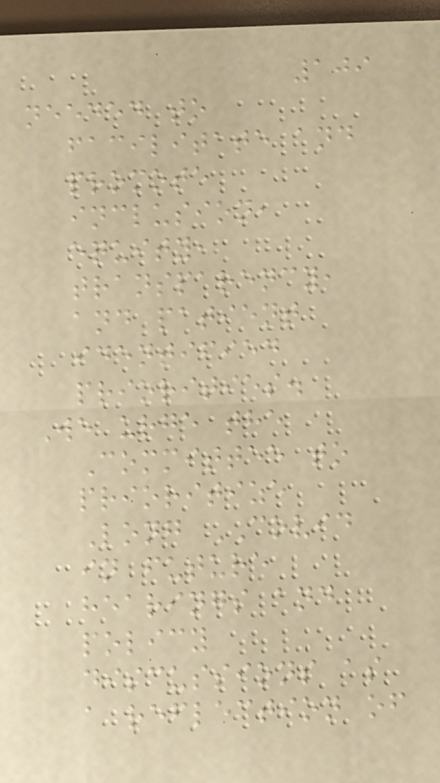109
needed to
facilitate and
promote
inclusion,
equity,
transparency,
and patient
identified
priorities.
We urge the
Committee to
prioritize
Long COVID
in future
hearings and
policy
discussions as
a reflection of
